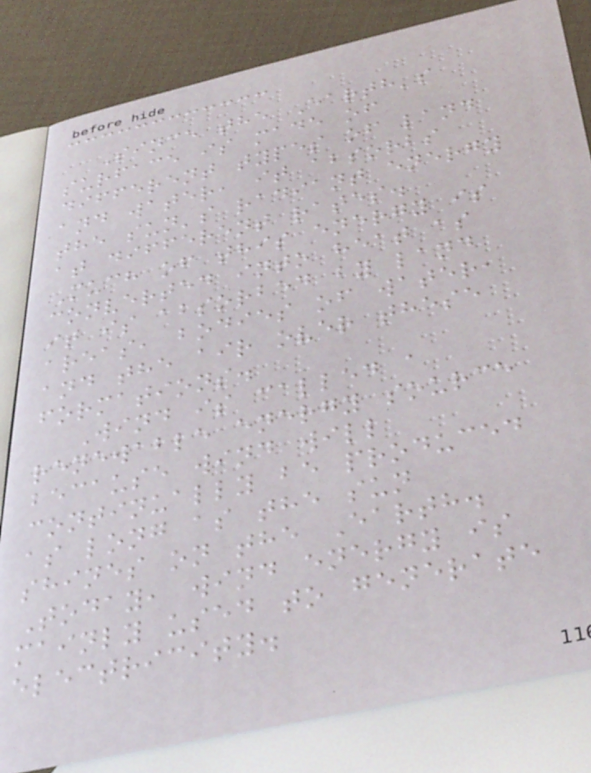Since the Earth's
surface is made of
different types of land
and water, it absorbs
the sun's radiant energy
at different rates.
Much of this energy is
converted into heat as
it is absorbed by land
areas, bodies of water,
and the air over these
formations.
Wind is called a
renewable energy source
because wind will
continually be produced
as long as the sun
shines on the Earth.
Today, wind energy is
mainly used to generate
electricity.
